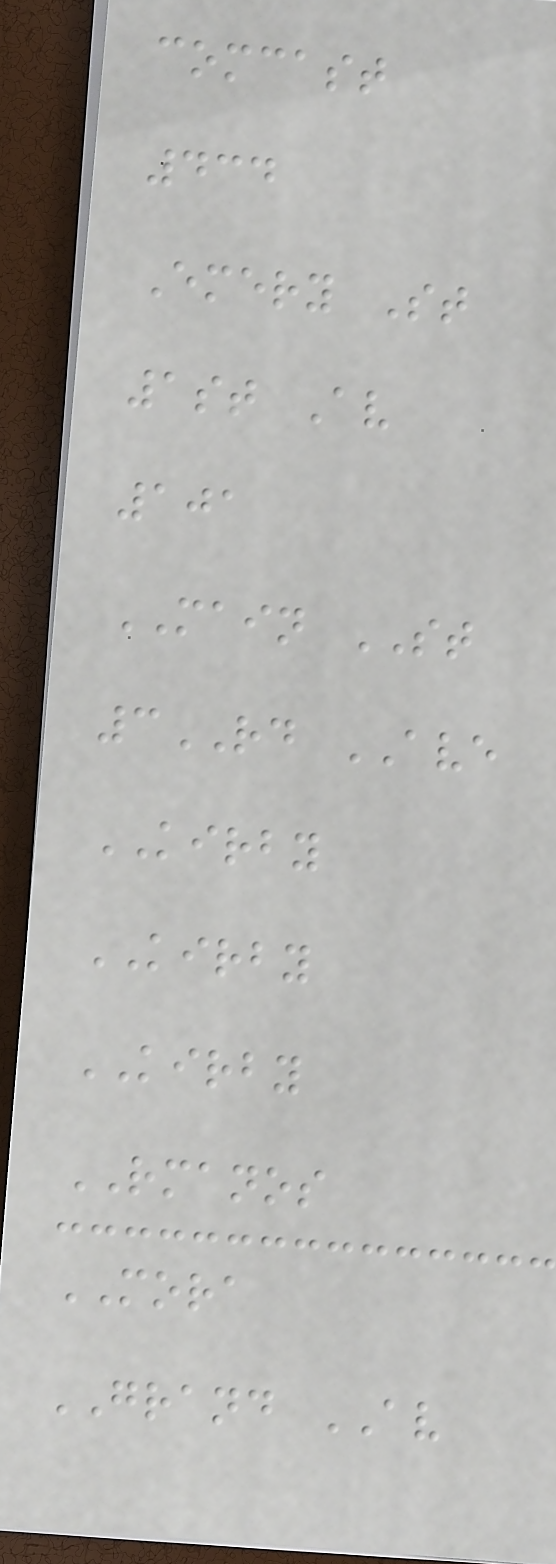comcast
434
Emery St
1st Av
101
MAIN ST
3RD AVE
KIRBY
KIRBY
KIRBY
RMANOS
MORA
GRAND AV
